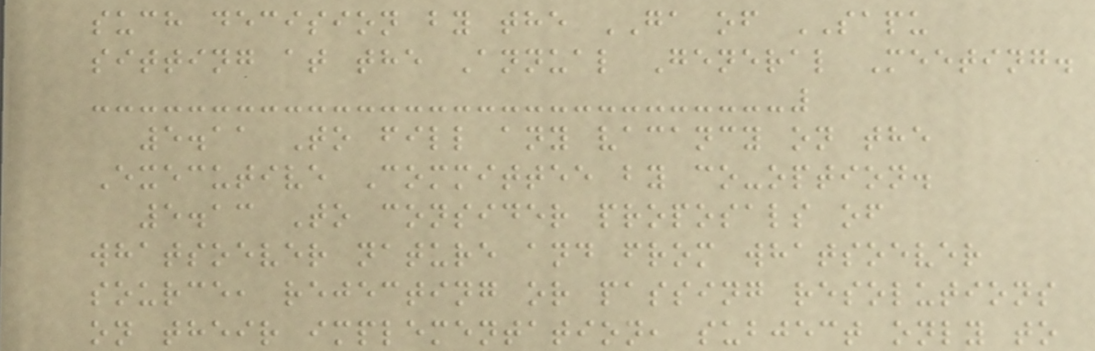such decision by the GA of SAPU
sitting at the Annual General Meeting.
5.11 To fill any vacancy on the
Executive Committee by co-option.
5.13 To consider proposals of
whatsoever nature and from whatsoever
source, rejecting or passing resolutions
on their implementation, subject only to
